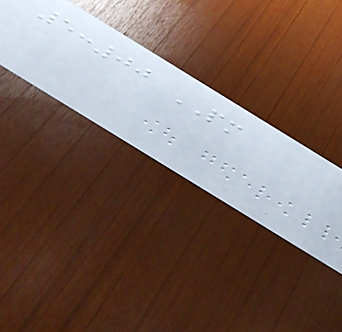5:00 PM
